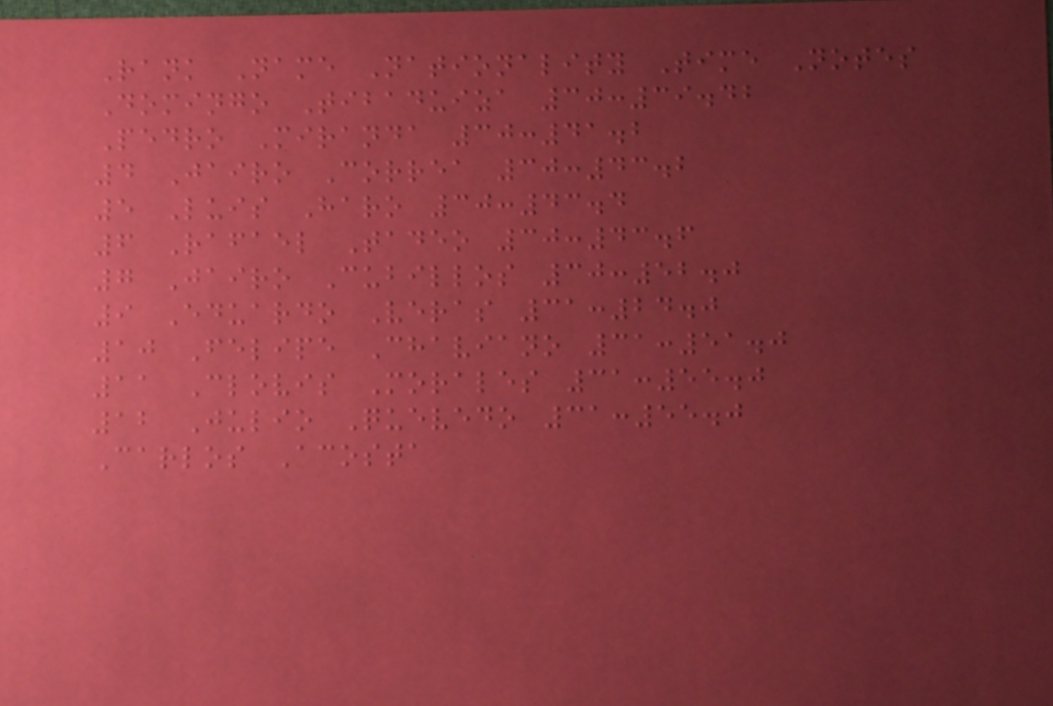Rank Name Nationality Time Notes
Domingo Tibaduiza 30:39.42
Pedro Miranda 30:41.2
4 Jairo Correa 30:43.2
5 Luis Haro 30:43.4
6 Rafael Tadeo 30:43.6
7 Jairo Cubillos 30:52.0
9 Eduardo Veras 31:24.0
10 Felipe Chaviano 31:51.0
11 Clovis Morales 31:55.0
12 Julio Quevedo 31:55.0
Carlos Acosta
